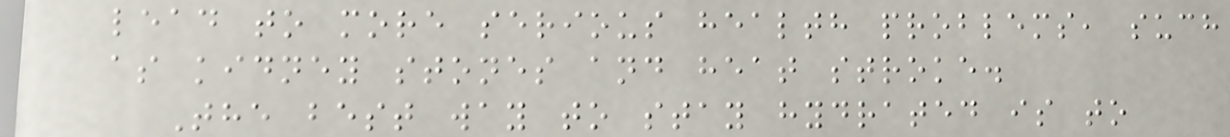lead to more serious health problems, such
as kidney stones and heat stroke.
The best way to stay hydrated is to
